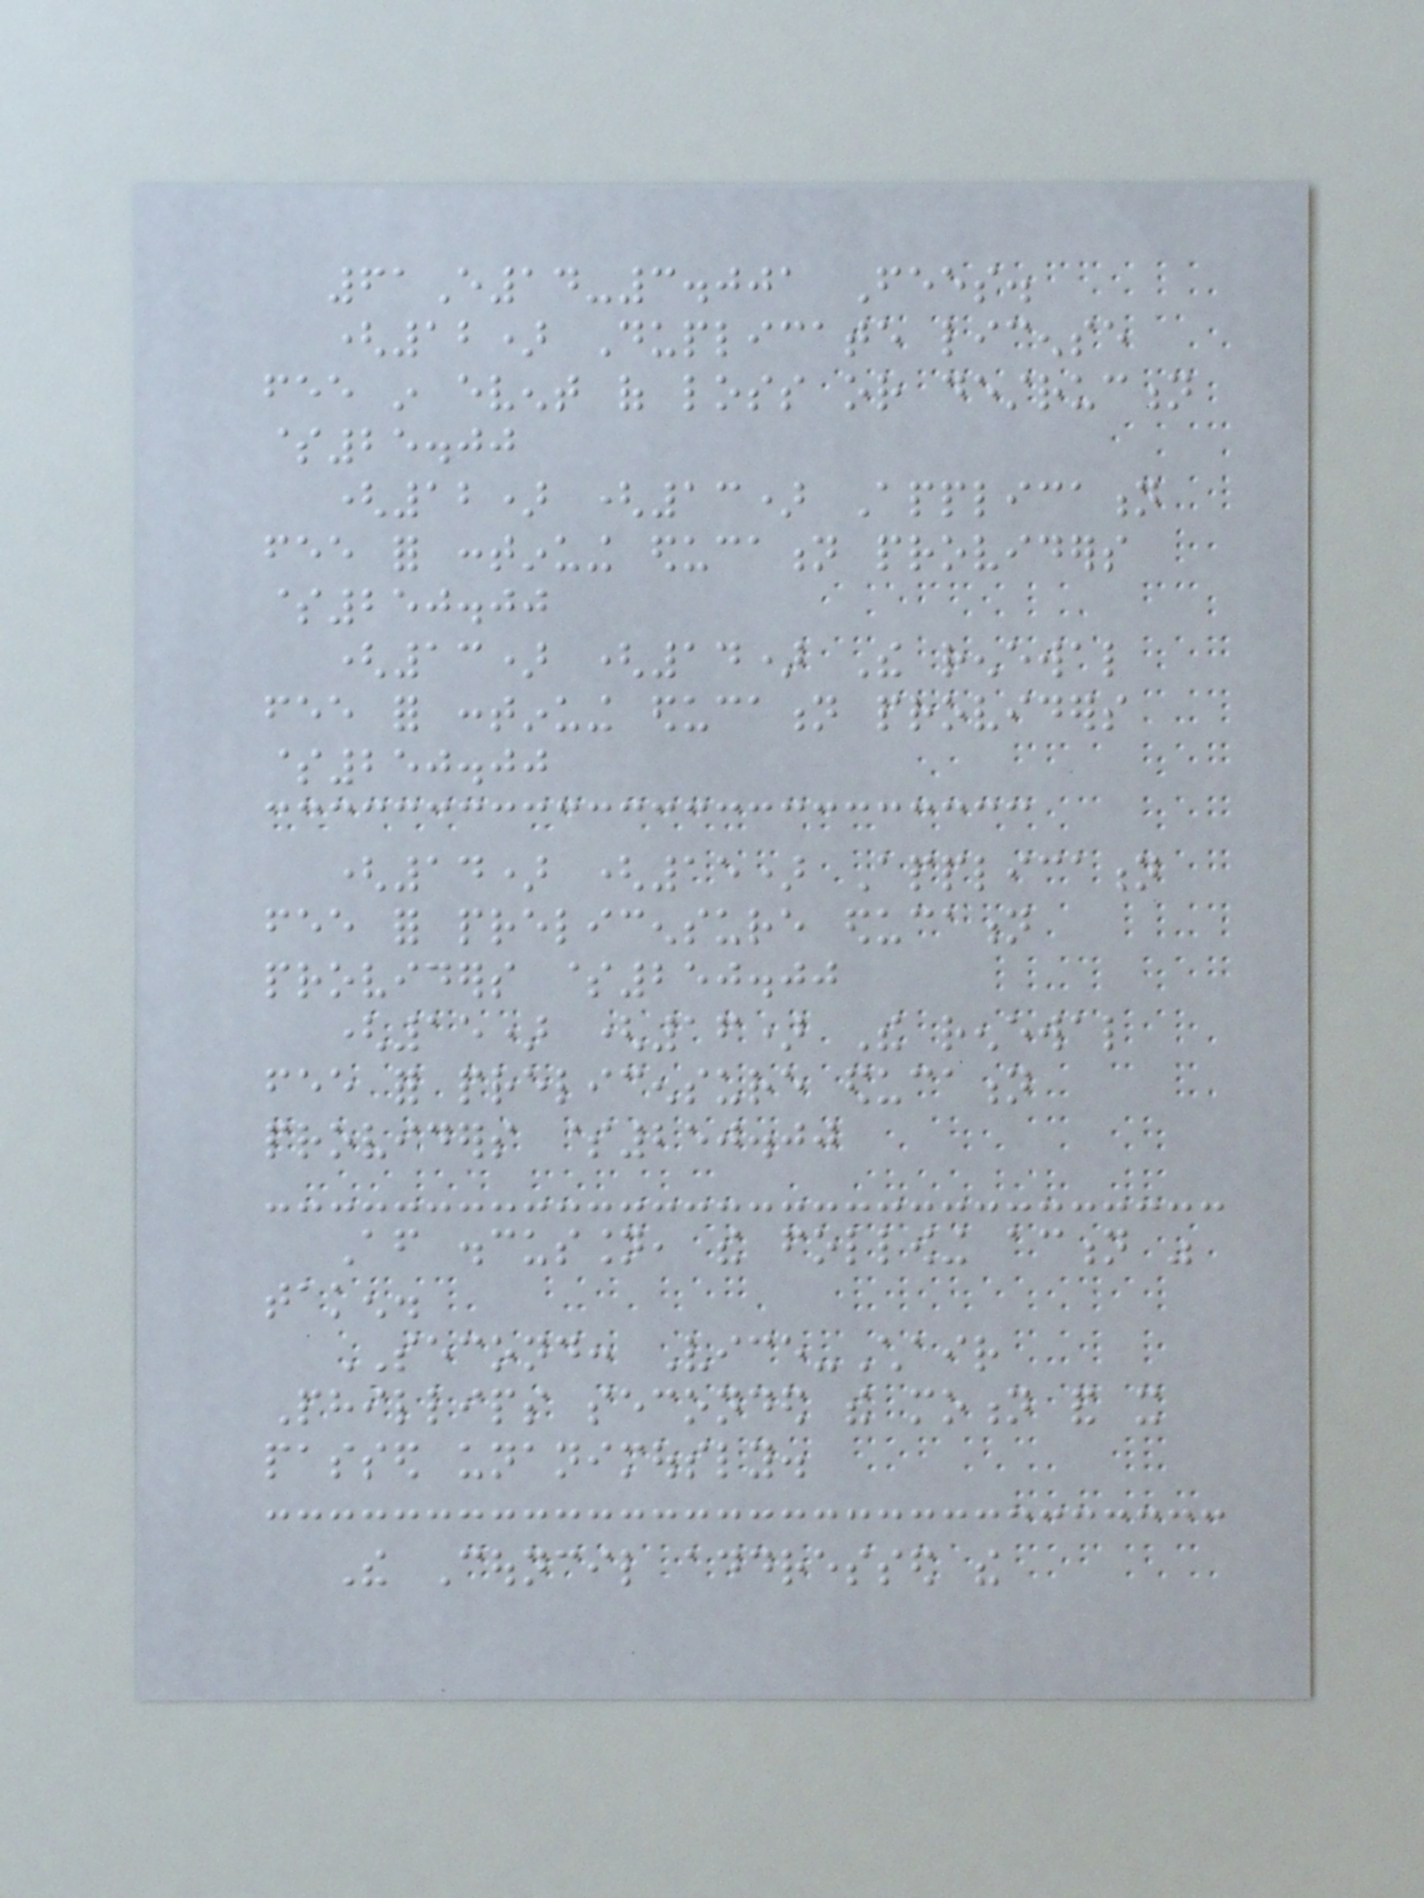61E14-3.001 Fees.
(12) Duplicate license
fee in event of loss or destruction
$25.00
(12) (13) Application
fee for continuing education providers
$250.00
(13) (14) The renewal
fee for continuing education providers
$250.00
(14) (15) Application
fee for prelicensure education
providers $250.00
(15) (16) The renewal
fee for prelicensure education
providers $250.00
After discussion, the following action was
taken.
SECOND: Vice-Chair
Phillips seconded the motion and it
passed unanimously.
The Council addressed the
